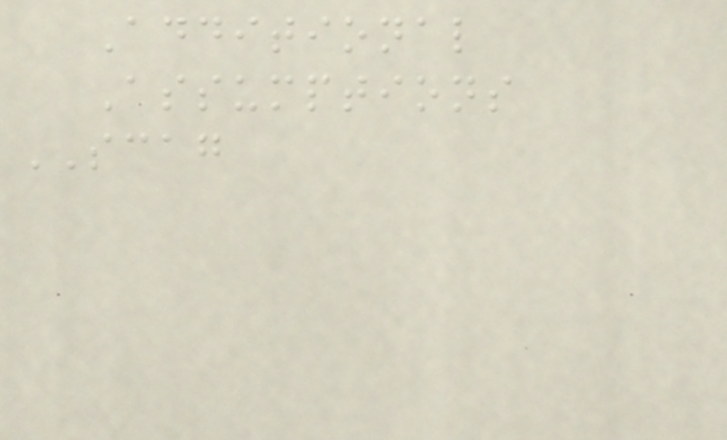Additional
Assumptions
SCAG
